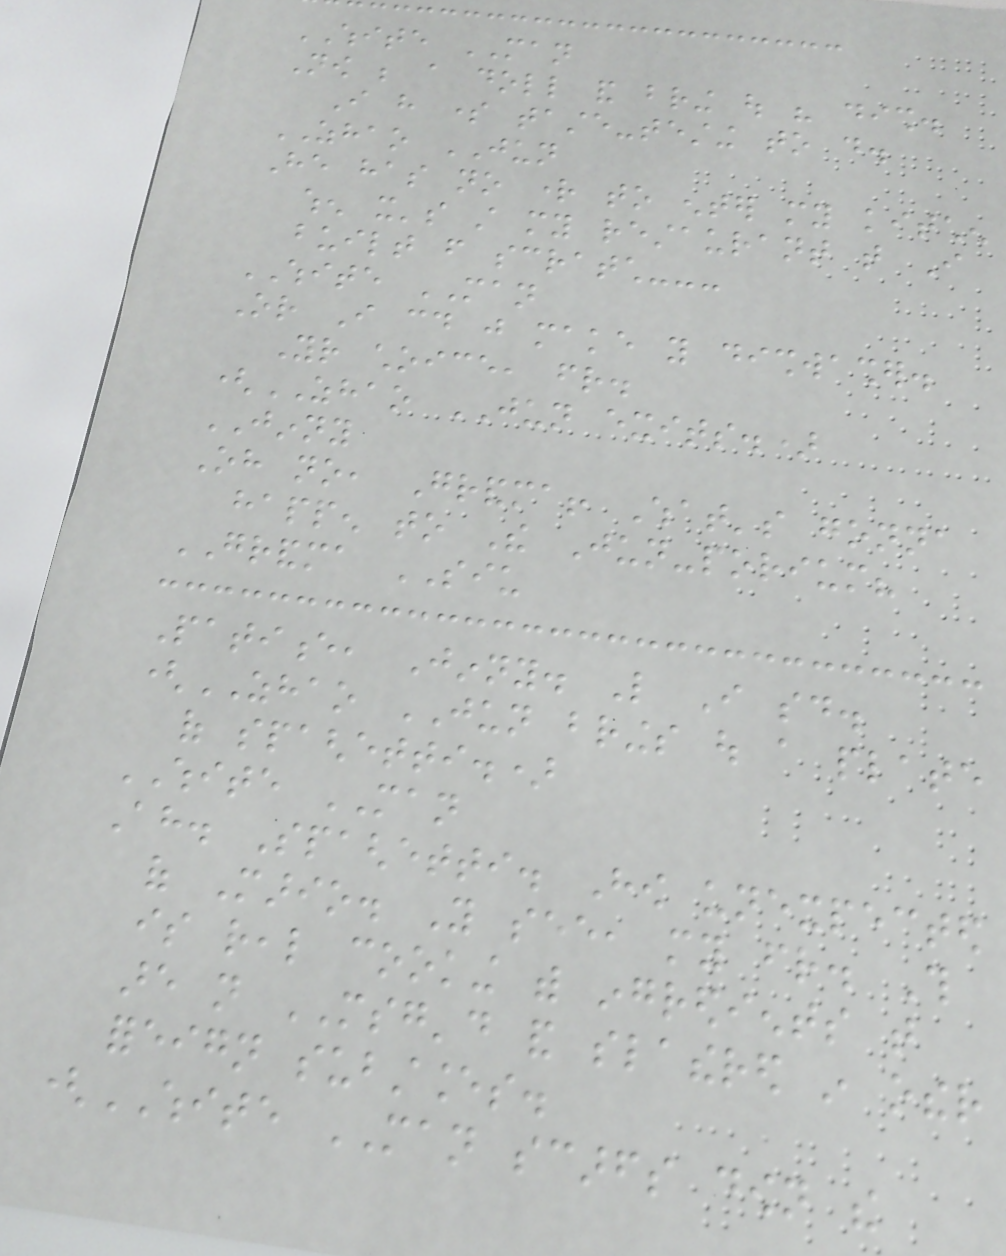WHITE MAN
Now be a doll and bring out his dish.
I have some taste-testing to do.
ZHAO JUN
He has no right to enter my kitchen
when it's still my restaurant that I
built from scratch---
WHITE MAN
Or I could just make you dishwasher.
Your choice, friend.
(ZHAO JUN exits.)
JINNY
Oh no, Grandma! What's gonna
happen to The Jun-porium?
GRANDMA SIU
Patience, Jinny. Like I said.
(ZHAO JUN brings out a plate
of spaghetti.)
WHITE MAN
Ah. Spaghetti. How unexpected
of Mario. You see, my friend. This
is real cooking with ingredients that
are not MSG'd and slathered in other
foreign substances.
(WHITE MAN scarfs down the
